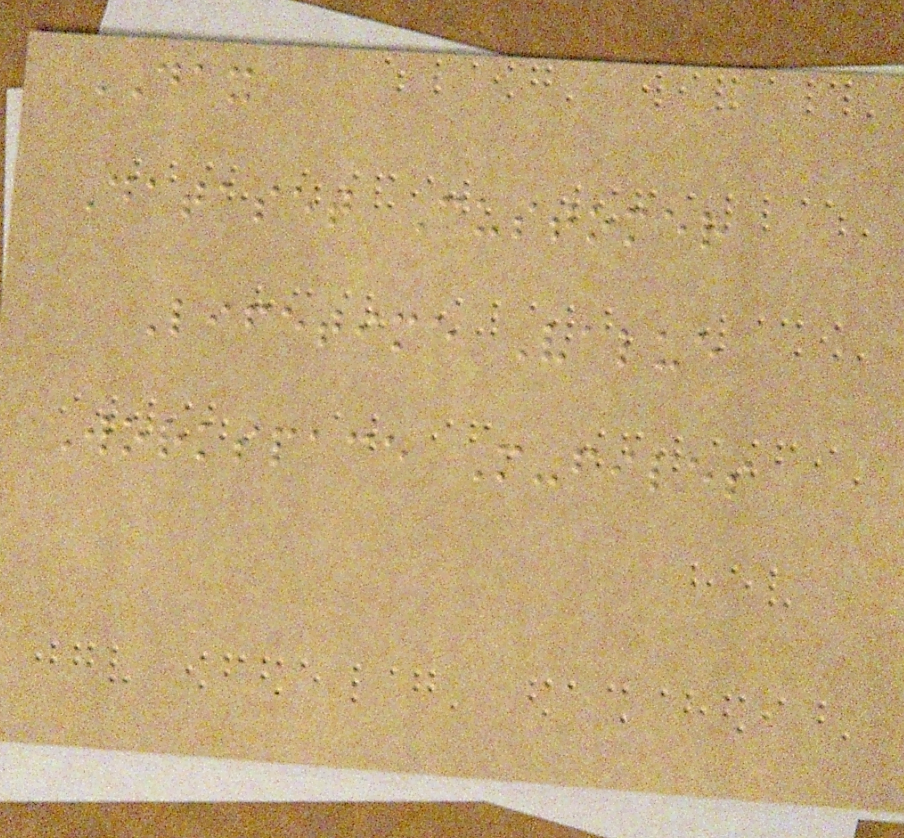DAX
Dataset Customer
Lifetime Value
Workspace M-files
